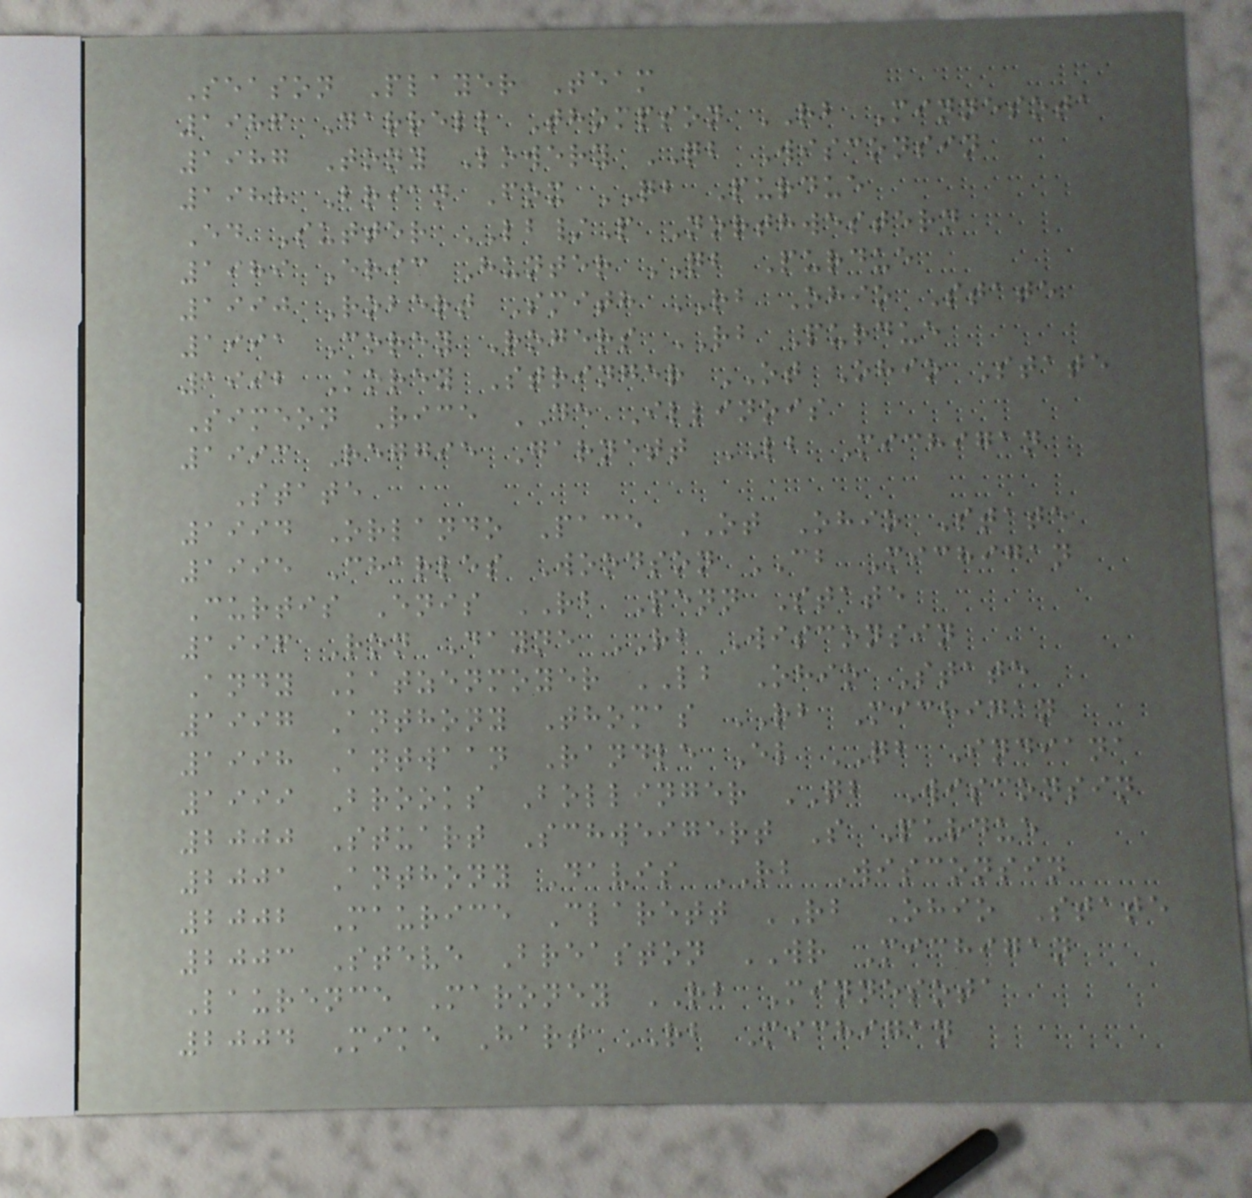Season Player Team
1986 Darrell Thompson RB Minnesota
1987 Tony Lowery QB Wisconsin
1988 Brian Fox QB Purdue
Ed Sutter LB/P Northwestern
1989 Eric Hunter QB Purdue
1990 Robert Smith RB Ohio State
1991 Corey Rogers RB Purdue
1992 Korey Stringer OT Ohio State
Simeon Rice DE Illinois
1993 Reggie Garnett LB Michigan
State
1994 Orlando Pace OT Ohio State
1995 Charles Woodson CB Michigan
Curtis Enis RB Penn State
1996 Ron Dayne RB Wisconsin
Andy Katzenmoyer LB Ohio State
1997 Anthony Thomas RB Michigan
1998 Antwaan Randle El QB Indiana
1999 Brooks Bollinger QB Wisconsin
2000 Stuart Schweigert S Purdue
2001 Anthony Davis RB Wisconsin
2002 Maurice Clarett RB Ohio State
2003 Steve Breaston WR Michigan
Laurence Maroney RB Minnesota
2004 Mike Hart RB Michigan
